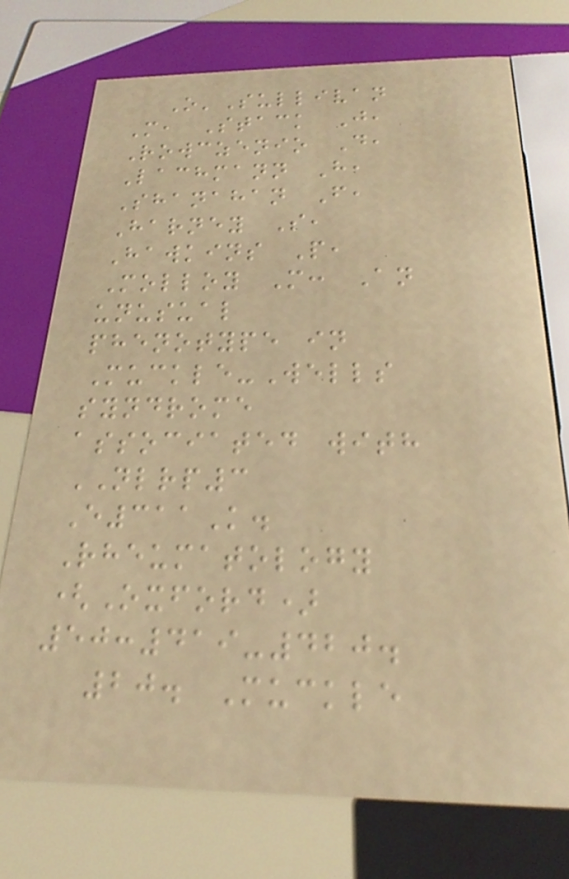O'Sullivan
M, Stack J,
Rowczenio D,
Lachmann H,
Shanahan F,
Harney S,
Hawkins P,
Molloy M: An
unusual
phenotype in
Muckle-Wells
syndrome
associated with
NLRP3
E311K.
Rheumatology
(Oxford)
50:419-420.
20. Muckle
